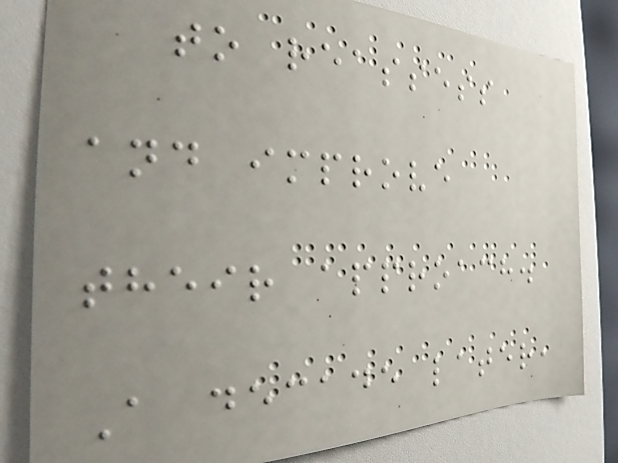to reassess
and improve
their approach.
A decade later,
